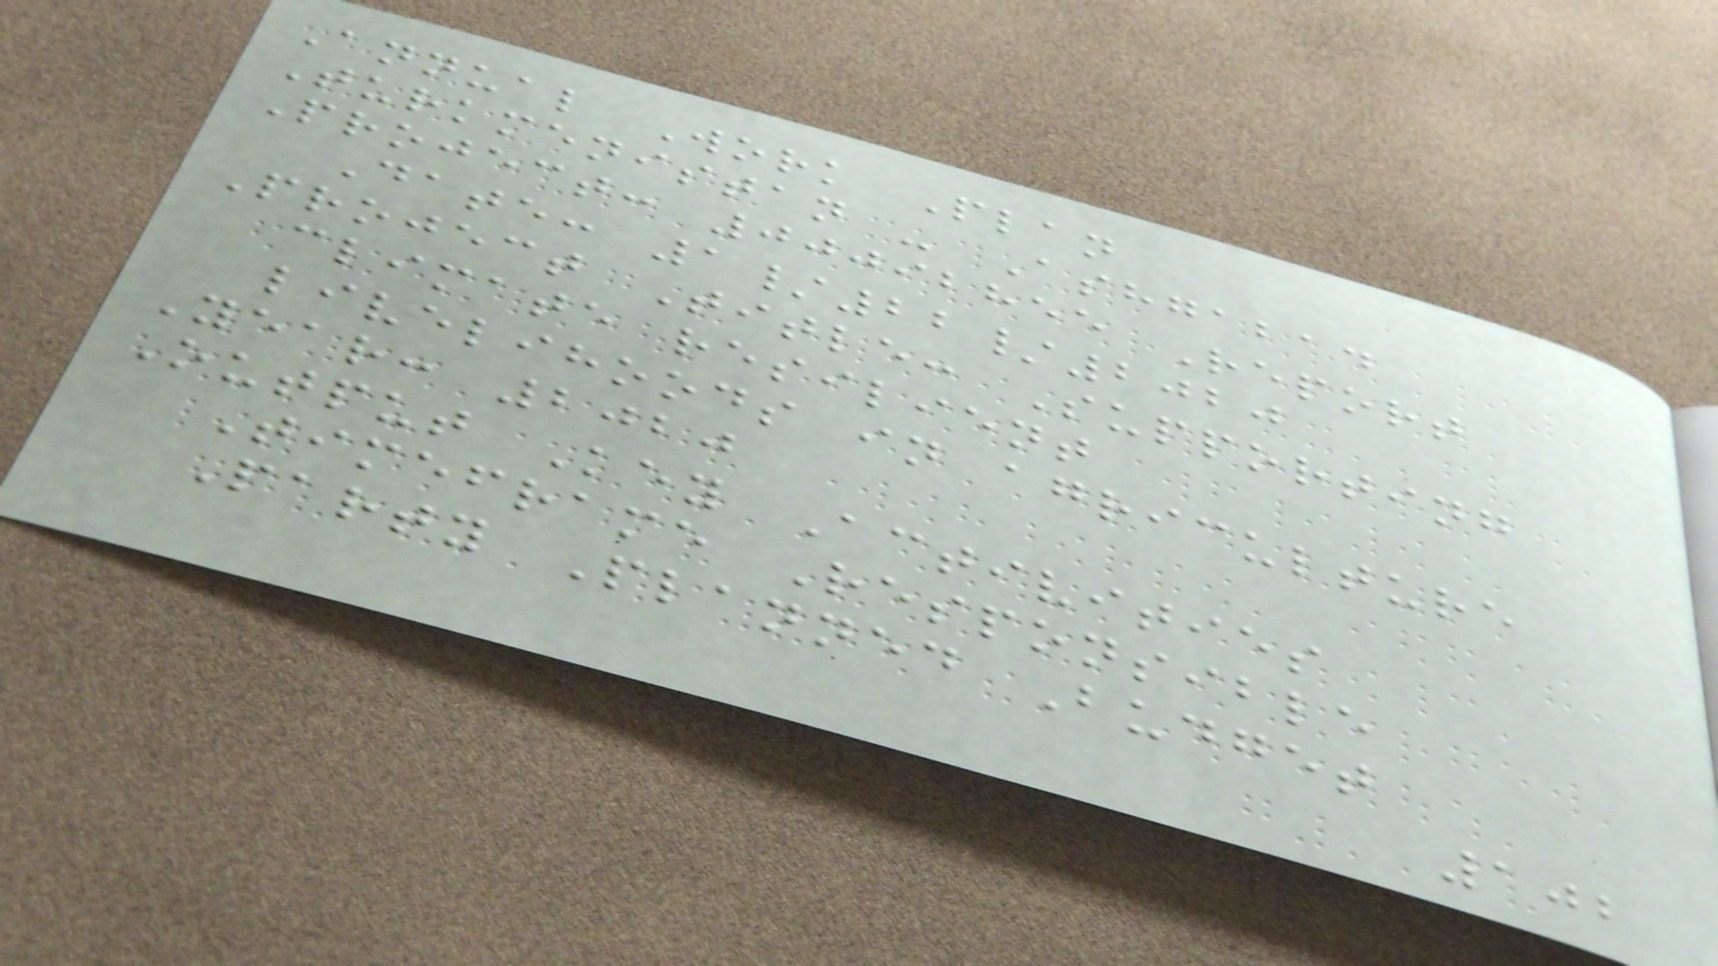Annual Work Plan
Turkmenistan - Ashgabad
Project: 00092855 Report
Date: 1/22/2020
Project Title: Supporting
climate resilient
livelihoods in agriculture
Year: 2020
Output Key Activities
Timeframe Responsible
Party Planned Budget
102
